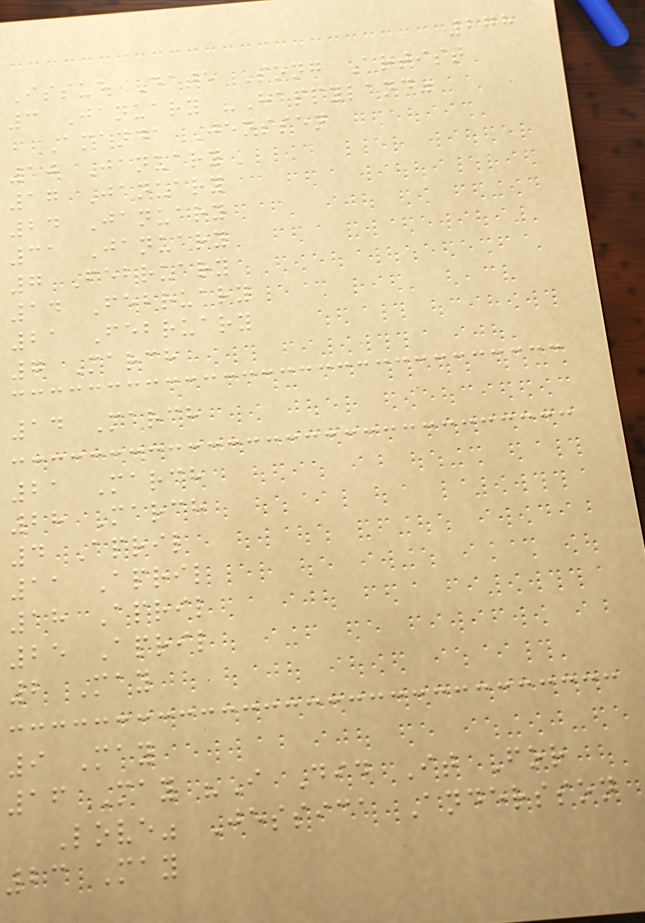278
Issue Date Song Artist
3 January "Happyland"
Amanda Jenssen
10 January
17 January
24 January
31 January
7 February
14 February
21 February
7 March
14 March
21 March
28 March
4 April
11 April
18 April
25 April
2 May
9 May
16 May "I Did It For
Love" Jessica Andersson
23 May
